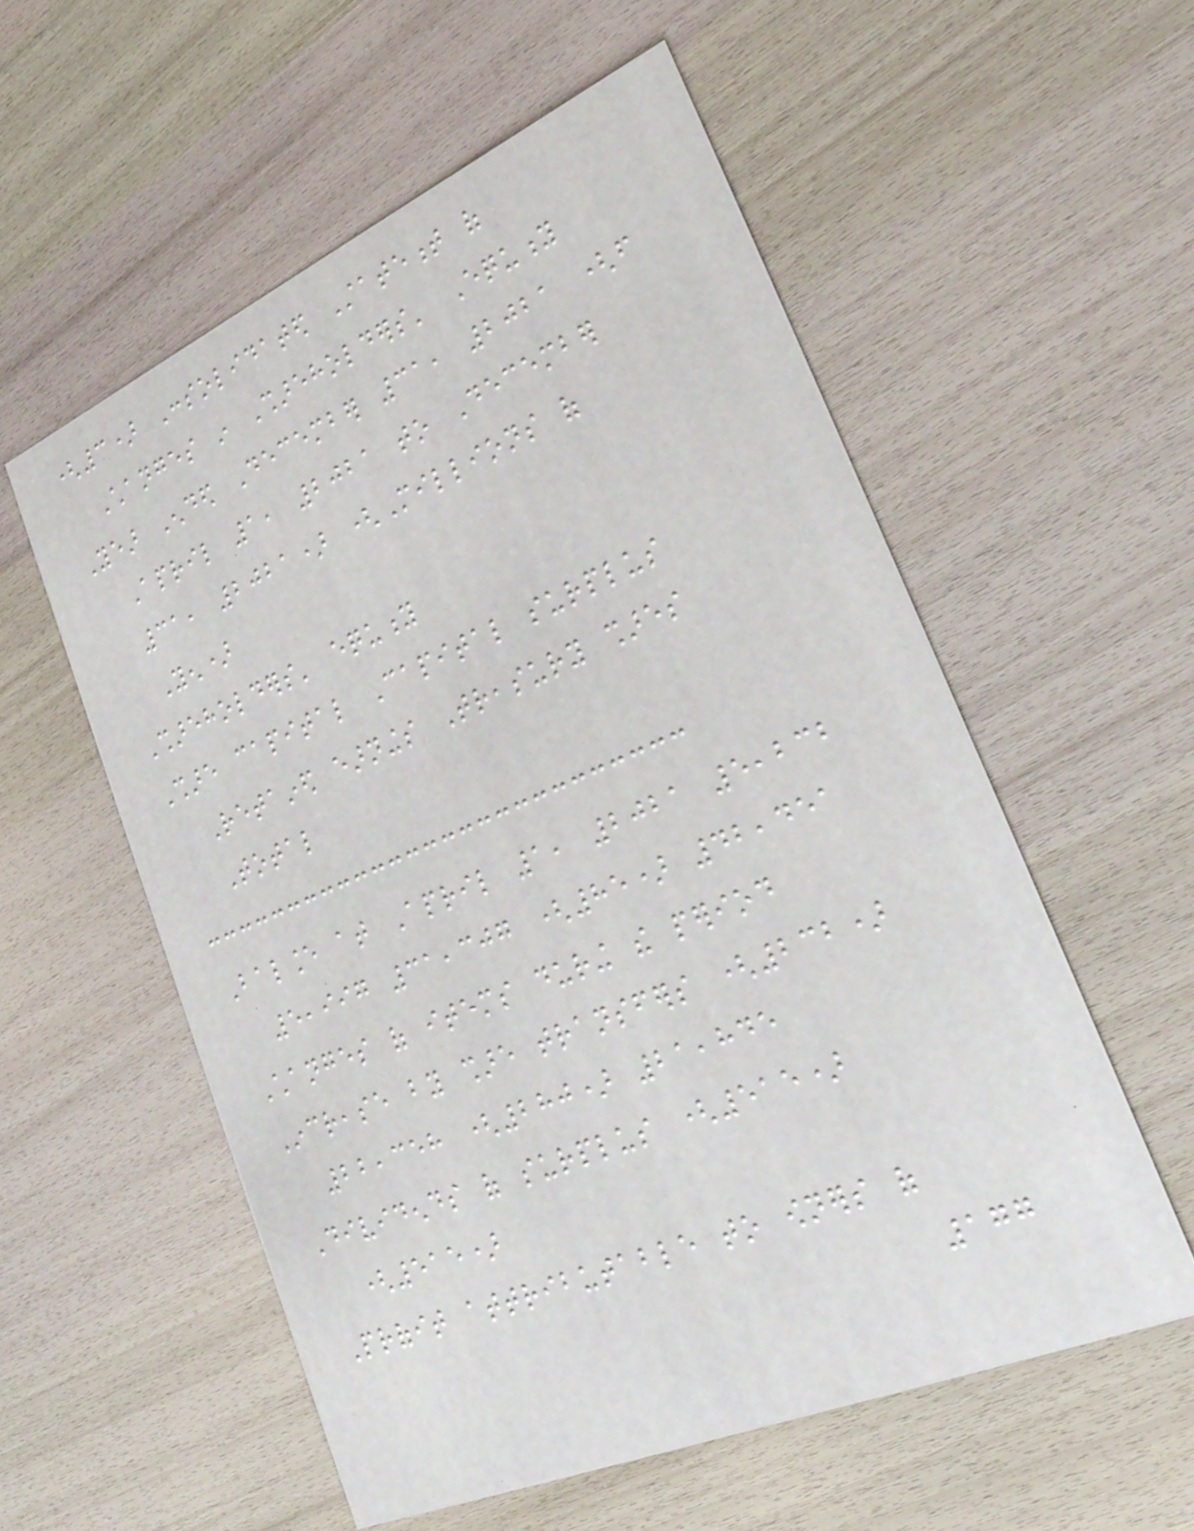(3) Consolidated Statement of
Changes in Shareholders' Equity
Year Ended December 31, 2021 (from
April 1, 2021 to December
31, 2021) (Millions of
Yen)
Shareholders' equity
Share capital Capital surplus
Retained earnings Treasury shares
Total
Balance at April 1, 2021 5,232
5,997 31,307 (85) 42,451
Changes of items during the period
Increase by share transfers (232)
22,358 (280) 21,845
Dividends of surplus (515)
(515)
Profit attributable to owners of
177
